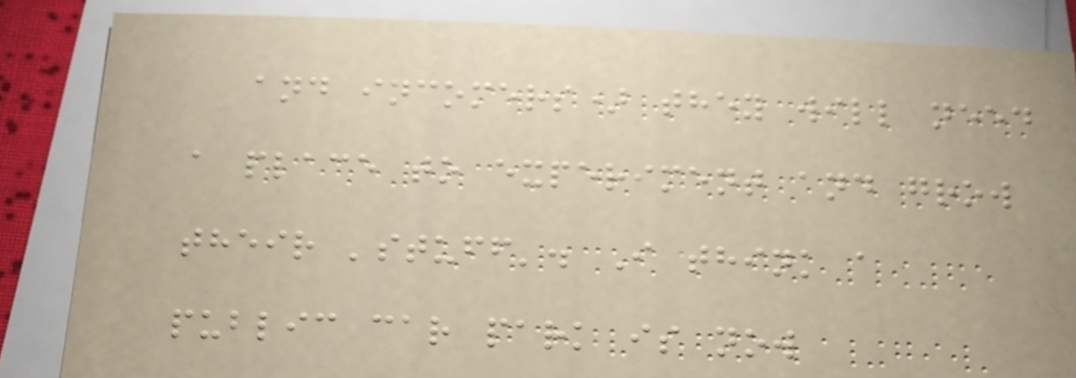and incomers) they will need
a place to experiment and grow
their 'stuff'. I think a
public car park is now
